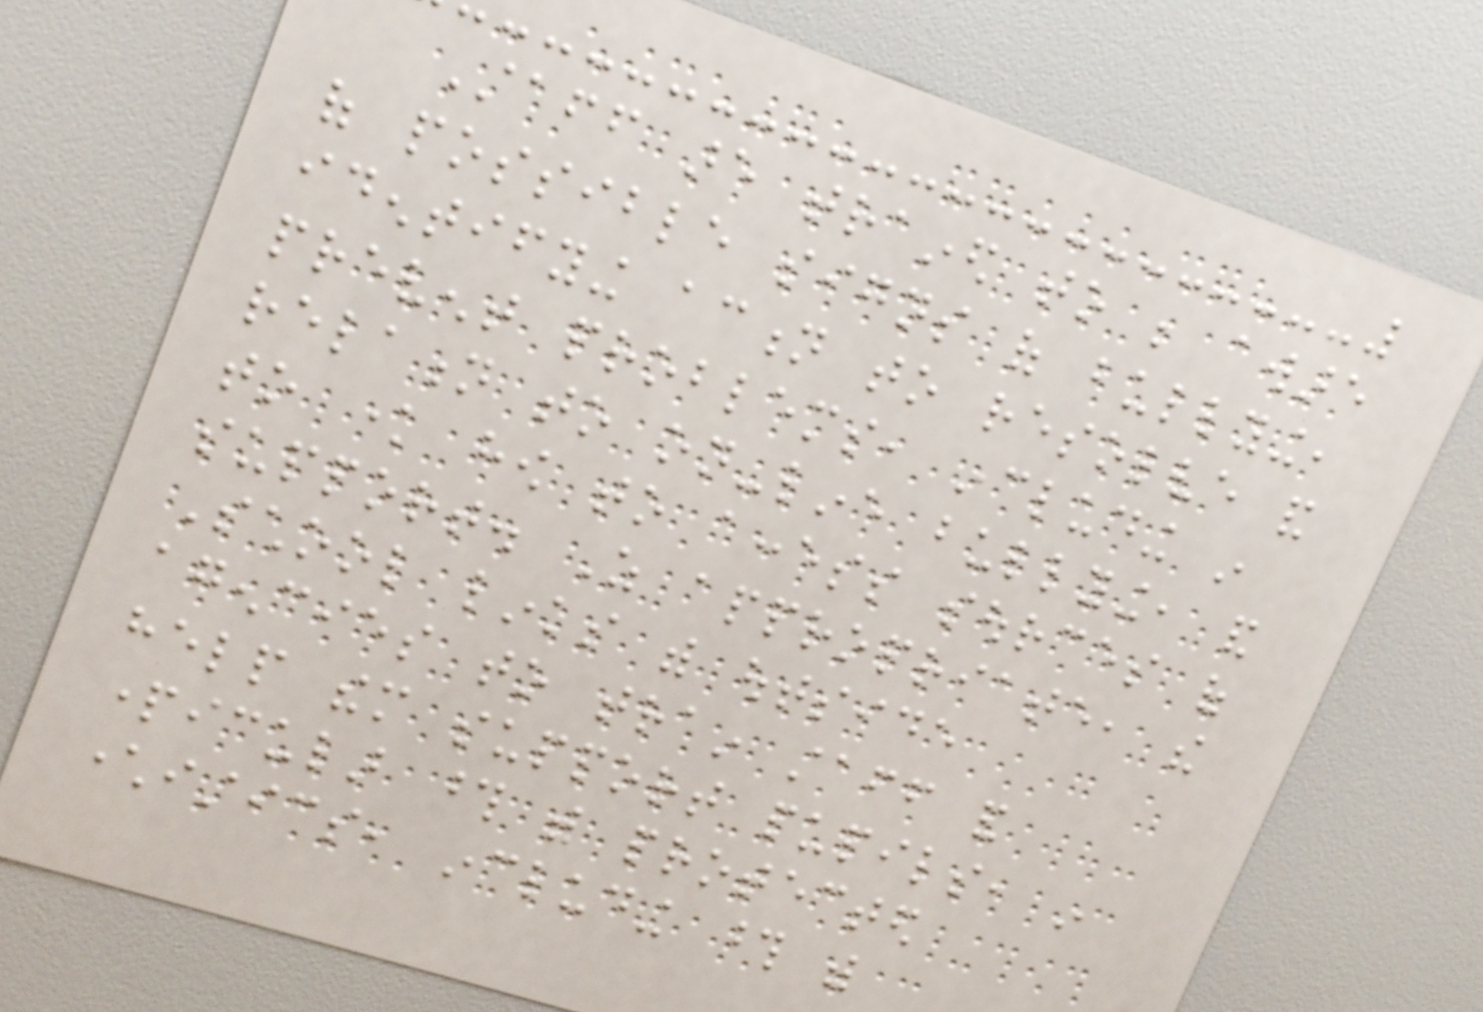Staff are trained to be aware
of possible signs of bullying,
identifying action to resolve and
prevent problems, including in
relation to on-line bullying, and
to know how to access sources of
support. As appropriate, the
School links with outside
agencies to train staff and
help them support pupils, in
particular those with protected
characteristics, including those with
